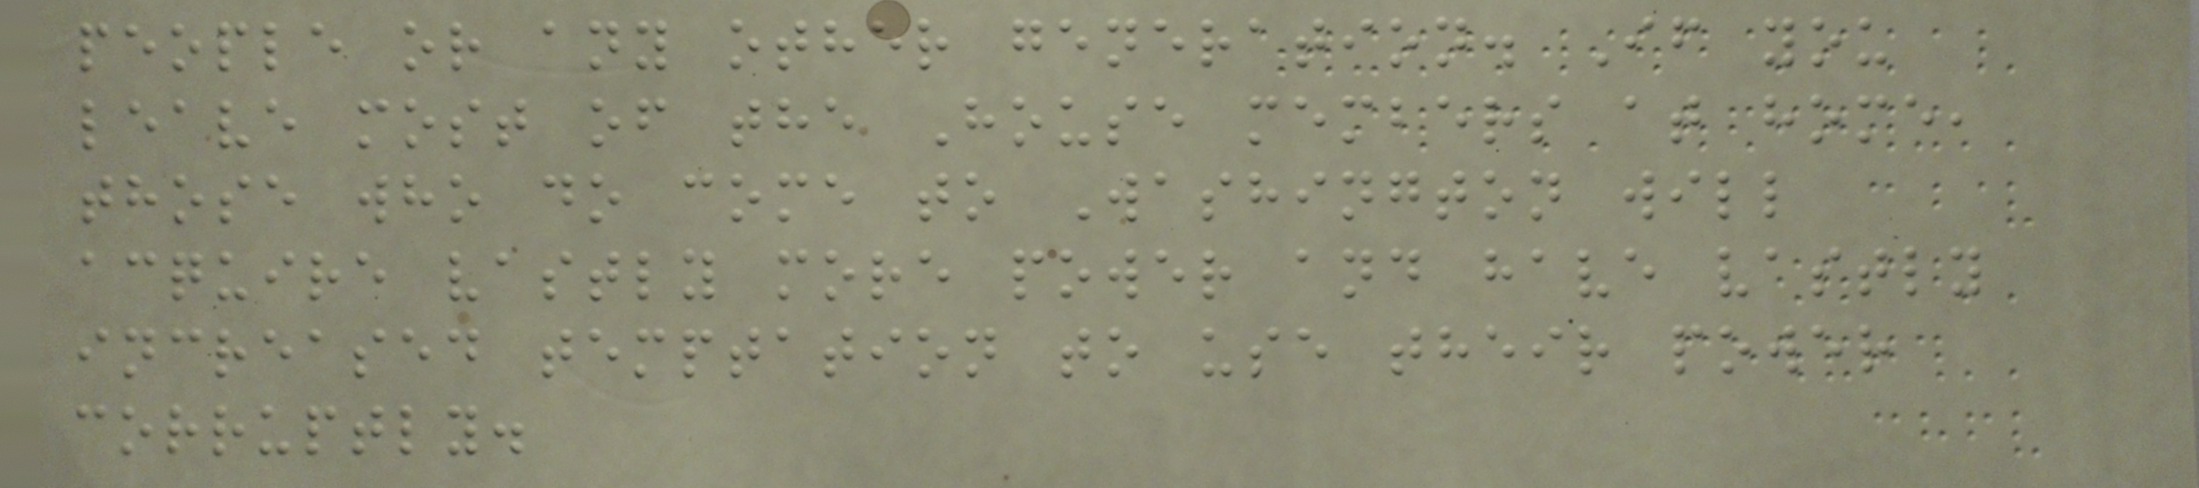people or any other generation. If you
leave most of the House members at home,
those who do come to Washington will
acquire vastly more power and have vastly
increased temptation to use their power
corruptly.
